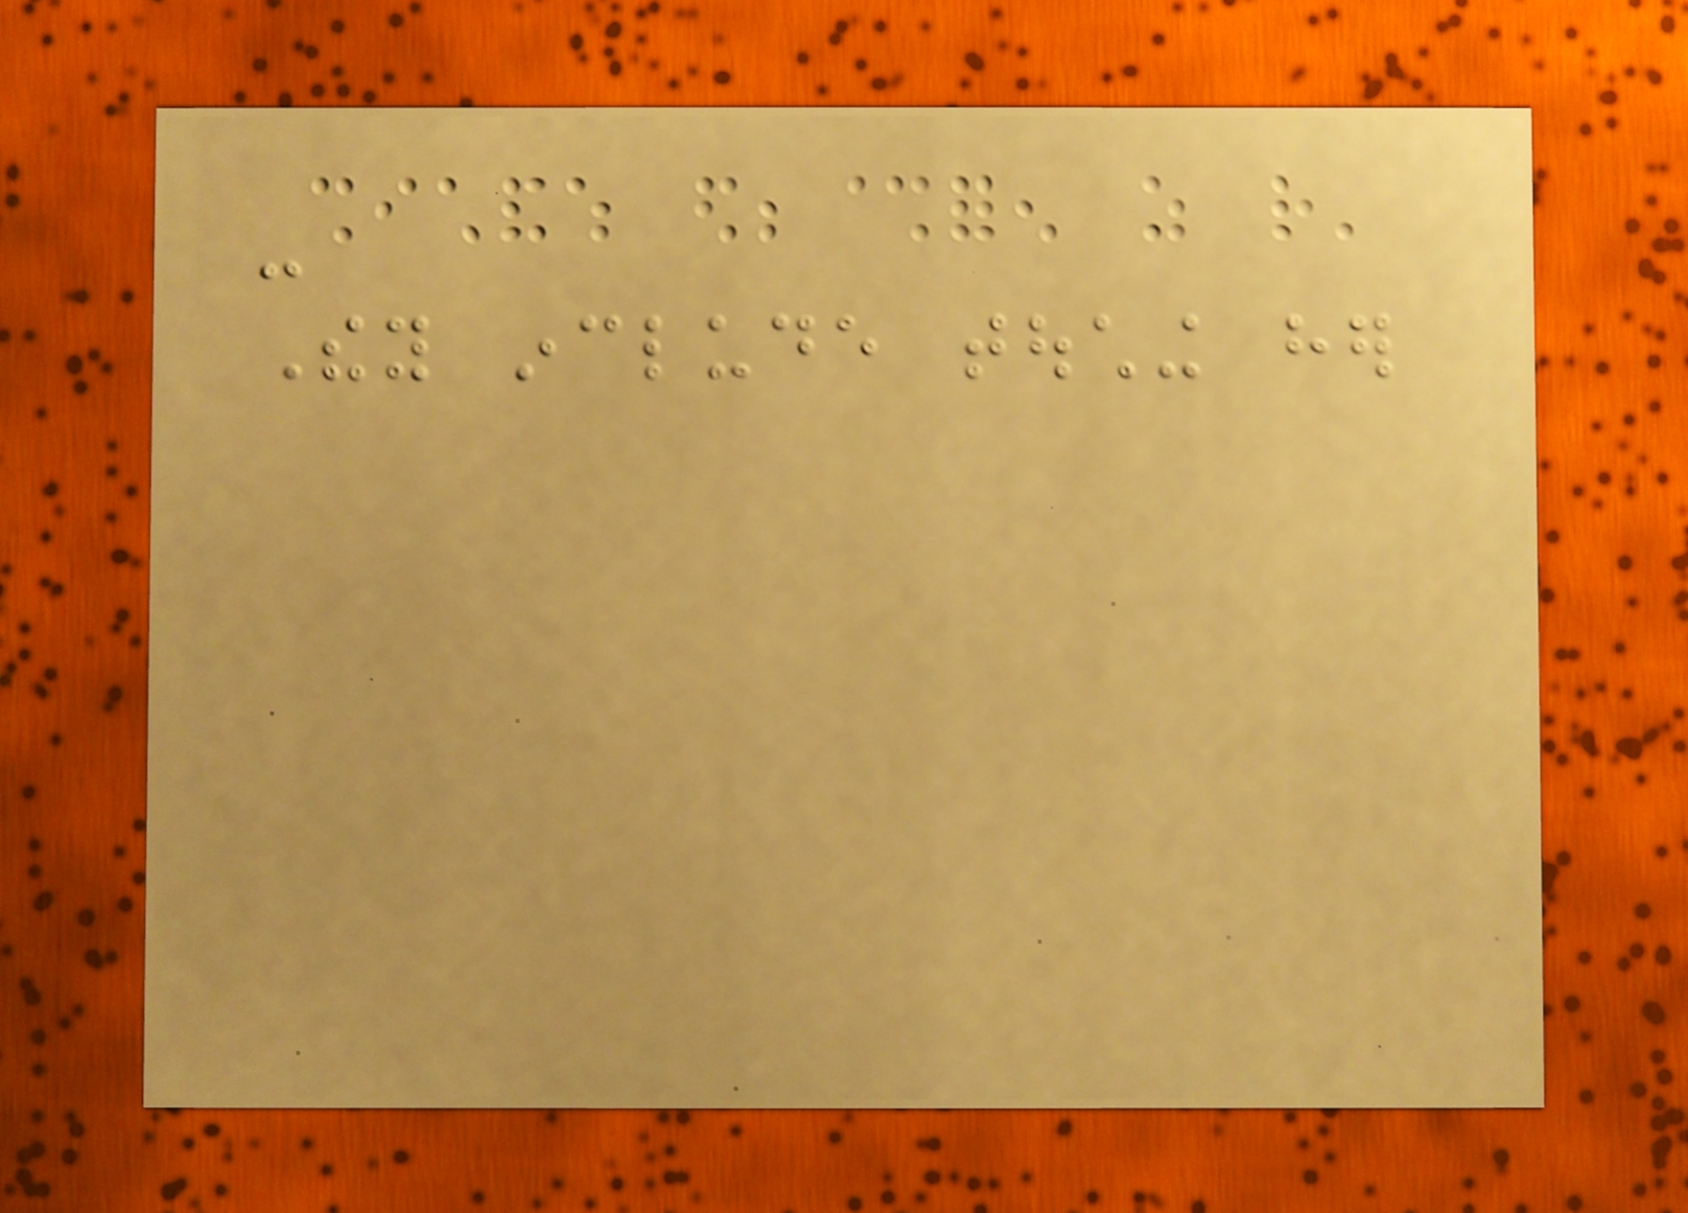-
They include touching her
